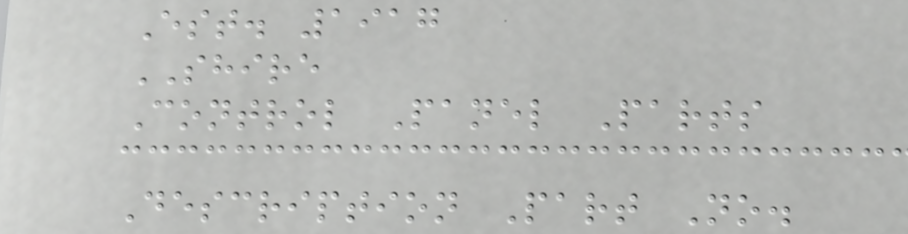Est. 1917
SHIRE
Control Panel Parts
Description Part No.
